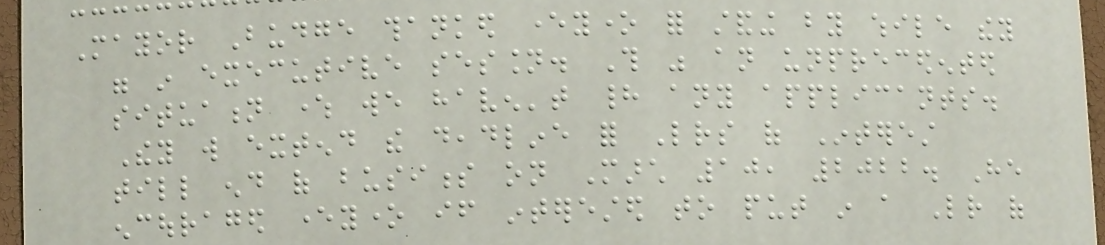Mayor Budge thanked everyone for standing by while they
were in executive session. This was an unprecedented
situation where we haven't had any applicants.
They will extend the deadline for Letters of Interest
till end of business on March 10, 2022. He
encouraged everyone if interested to put in a Letter of
